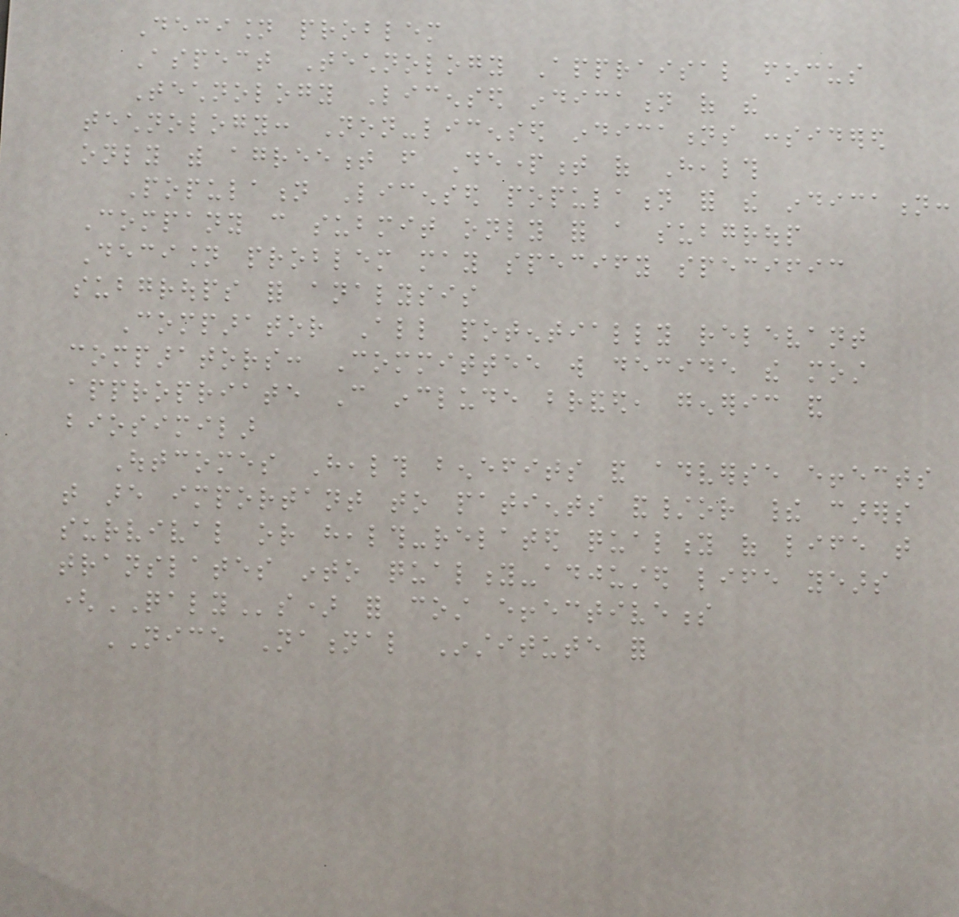Decision problem
Aspect Technology Appraisal focus
Technology Licensed indication of the
technology: Non-licensed indications considered
only with agreement from Department of Health
Population Licensed population for the indication:
Company can submit only for a subgroup
Decision problem may specify specific
subgroups for analysis
Comparator All potentially relevant
comparators: Committee will decide the most
appropriate Can include branded, generic and
biosimilar
Outcomes Health benefits and adverse effects
that are important to patients and/or their carers
survival or health-related quality of life that
translates into quality-adjusted life years
(QALYs) for cost effectiveness
NICE National Institute for
